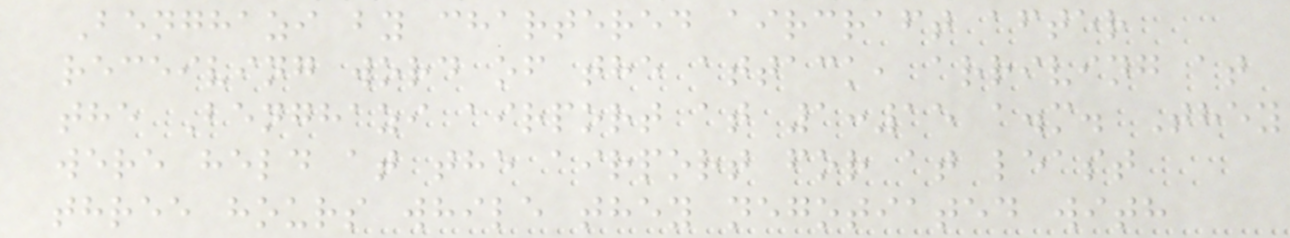Benghazi by chartered aircraft after
receiving word of the attack, arriving at
the Benghazi airport at 1:15 a.m. They
were held at the airport for at least
three hours while they negotiated with
